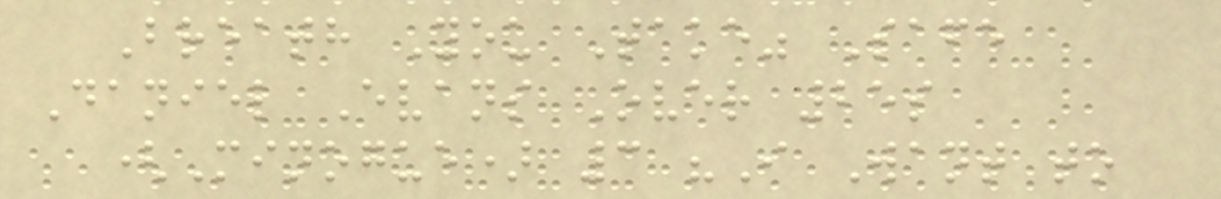Breath You Take" Safe
Daniel Evans Over 25s
(Minogue) 3 "I Want to
